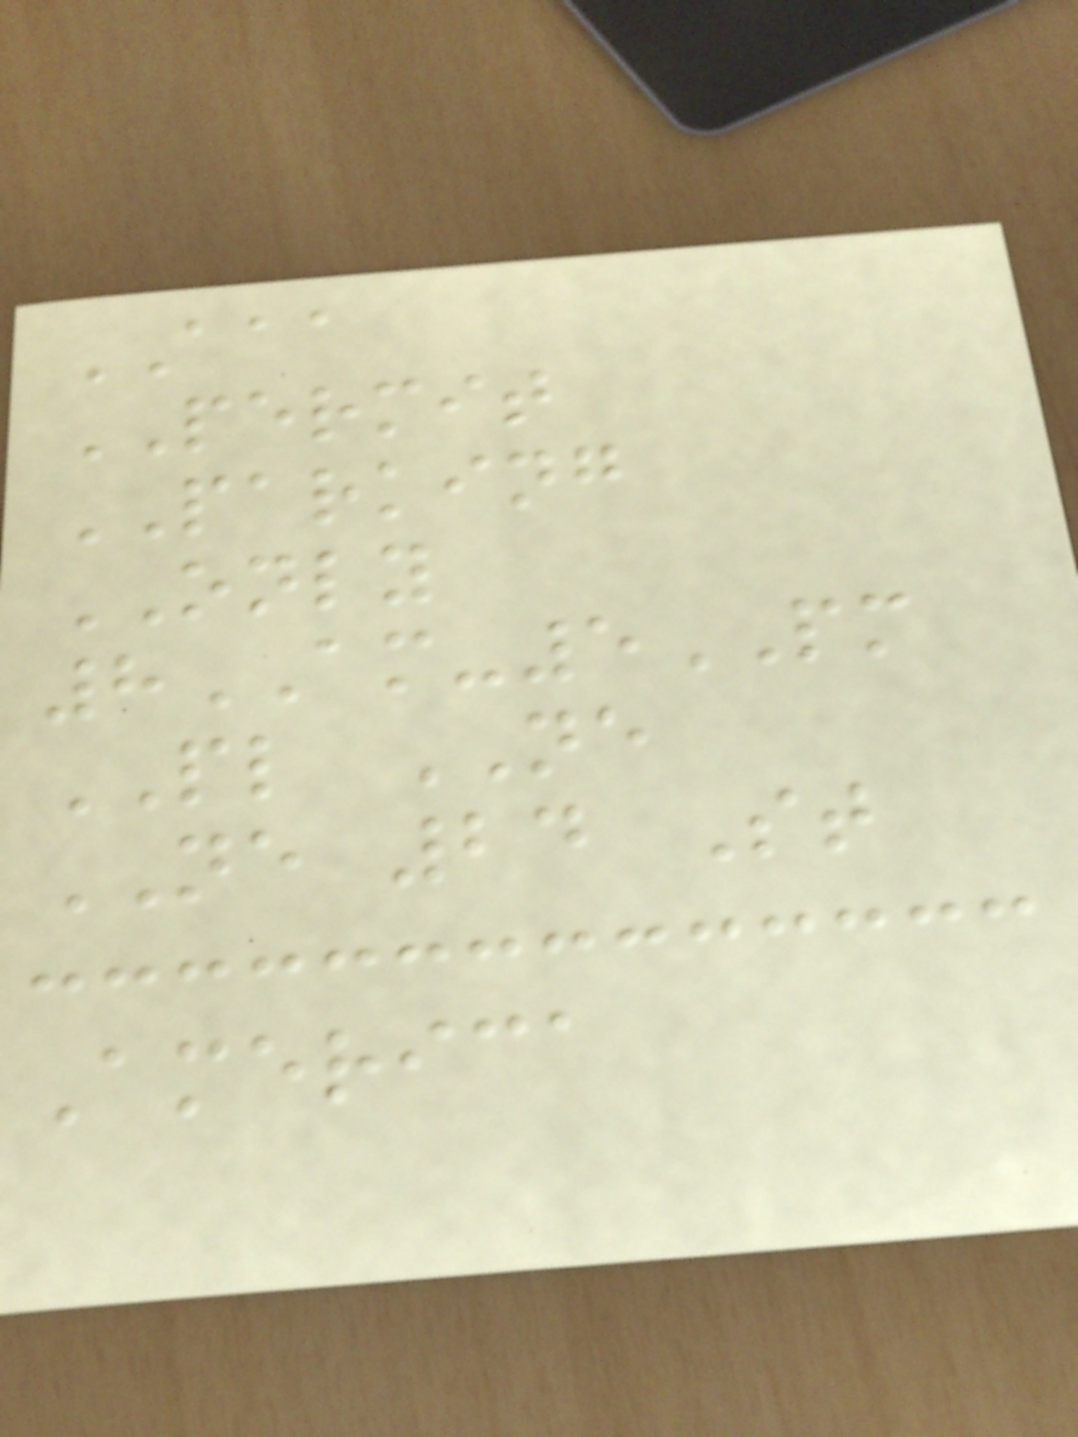AAA
PERMIT
PARKING
ONLY
8AM-5PM
PL NE
NE 24 St
America
